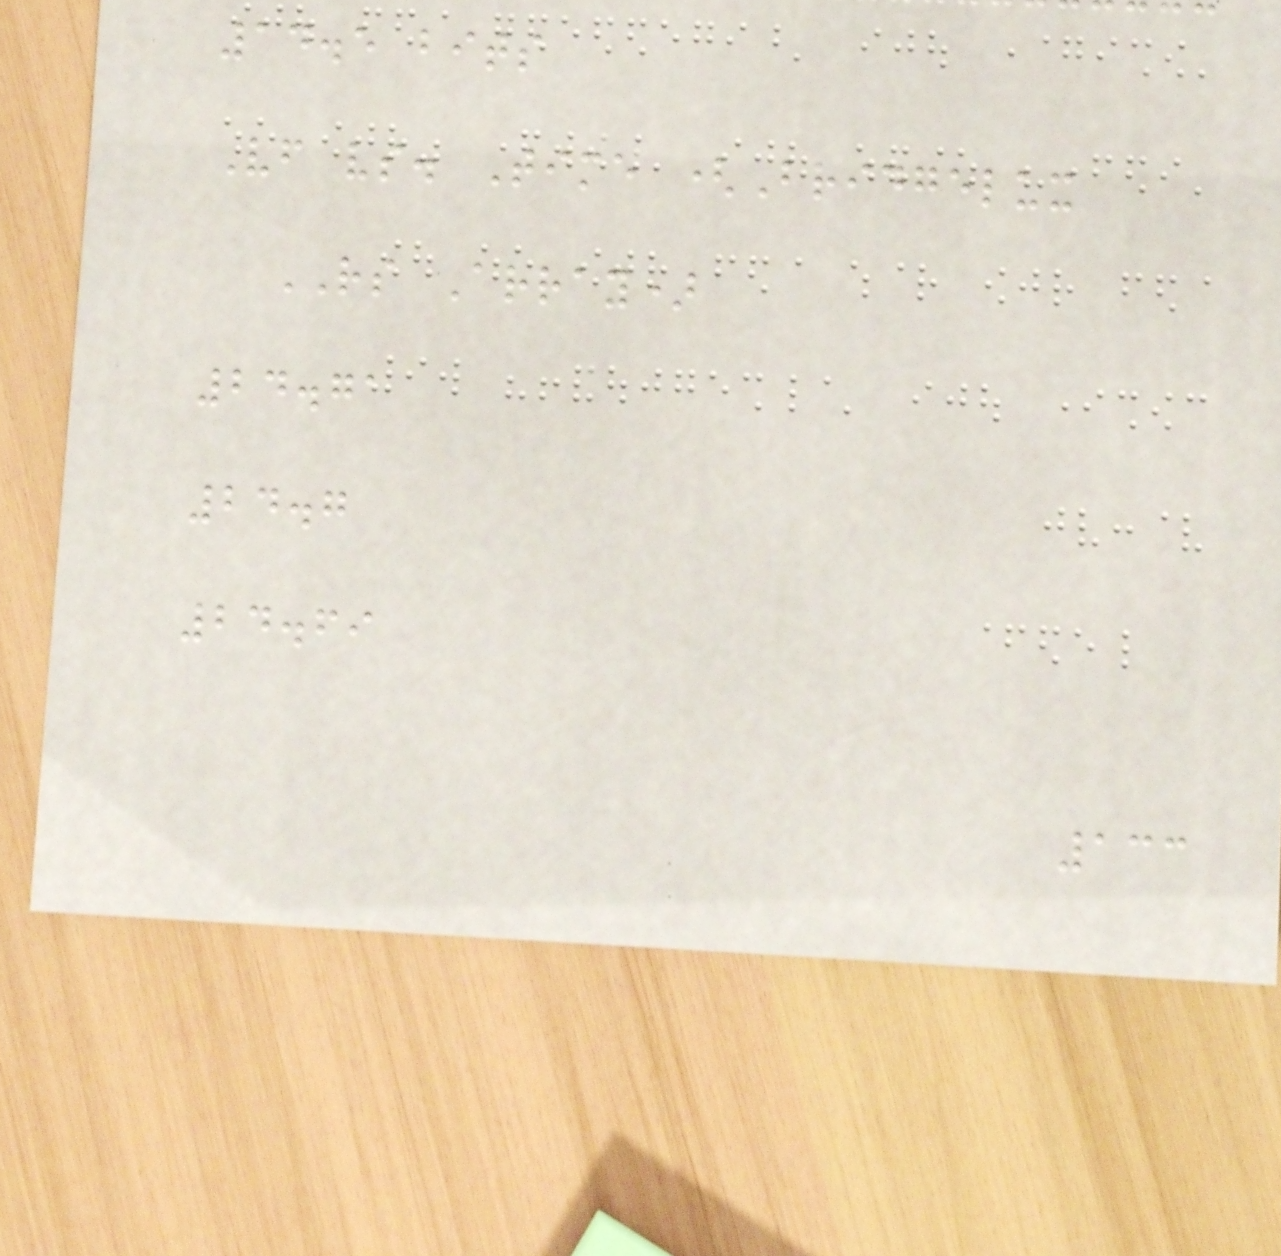14.5 bits
Vf vs. Time (Bridgelux
RS Array)
24.71
24.7
24.69
133
